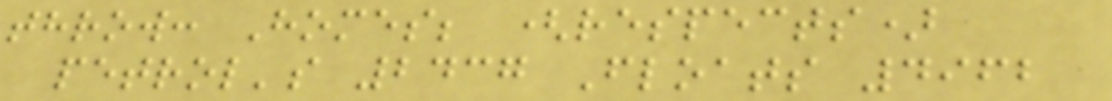throw: Homes; (respects)
petrol's 2437 Floats 4962
